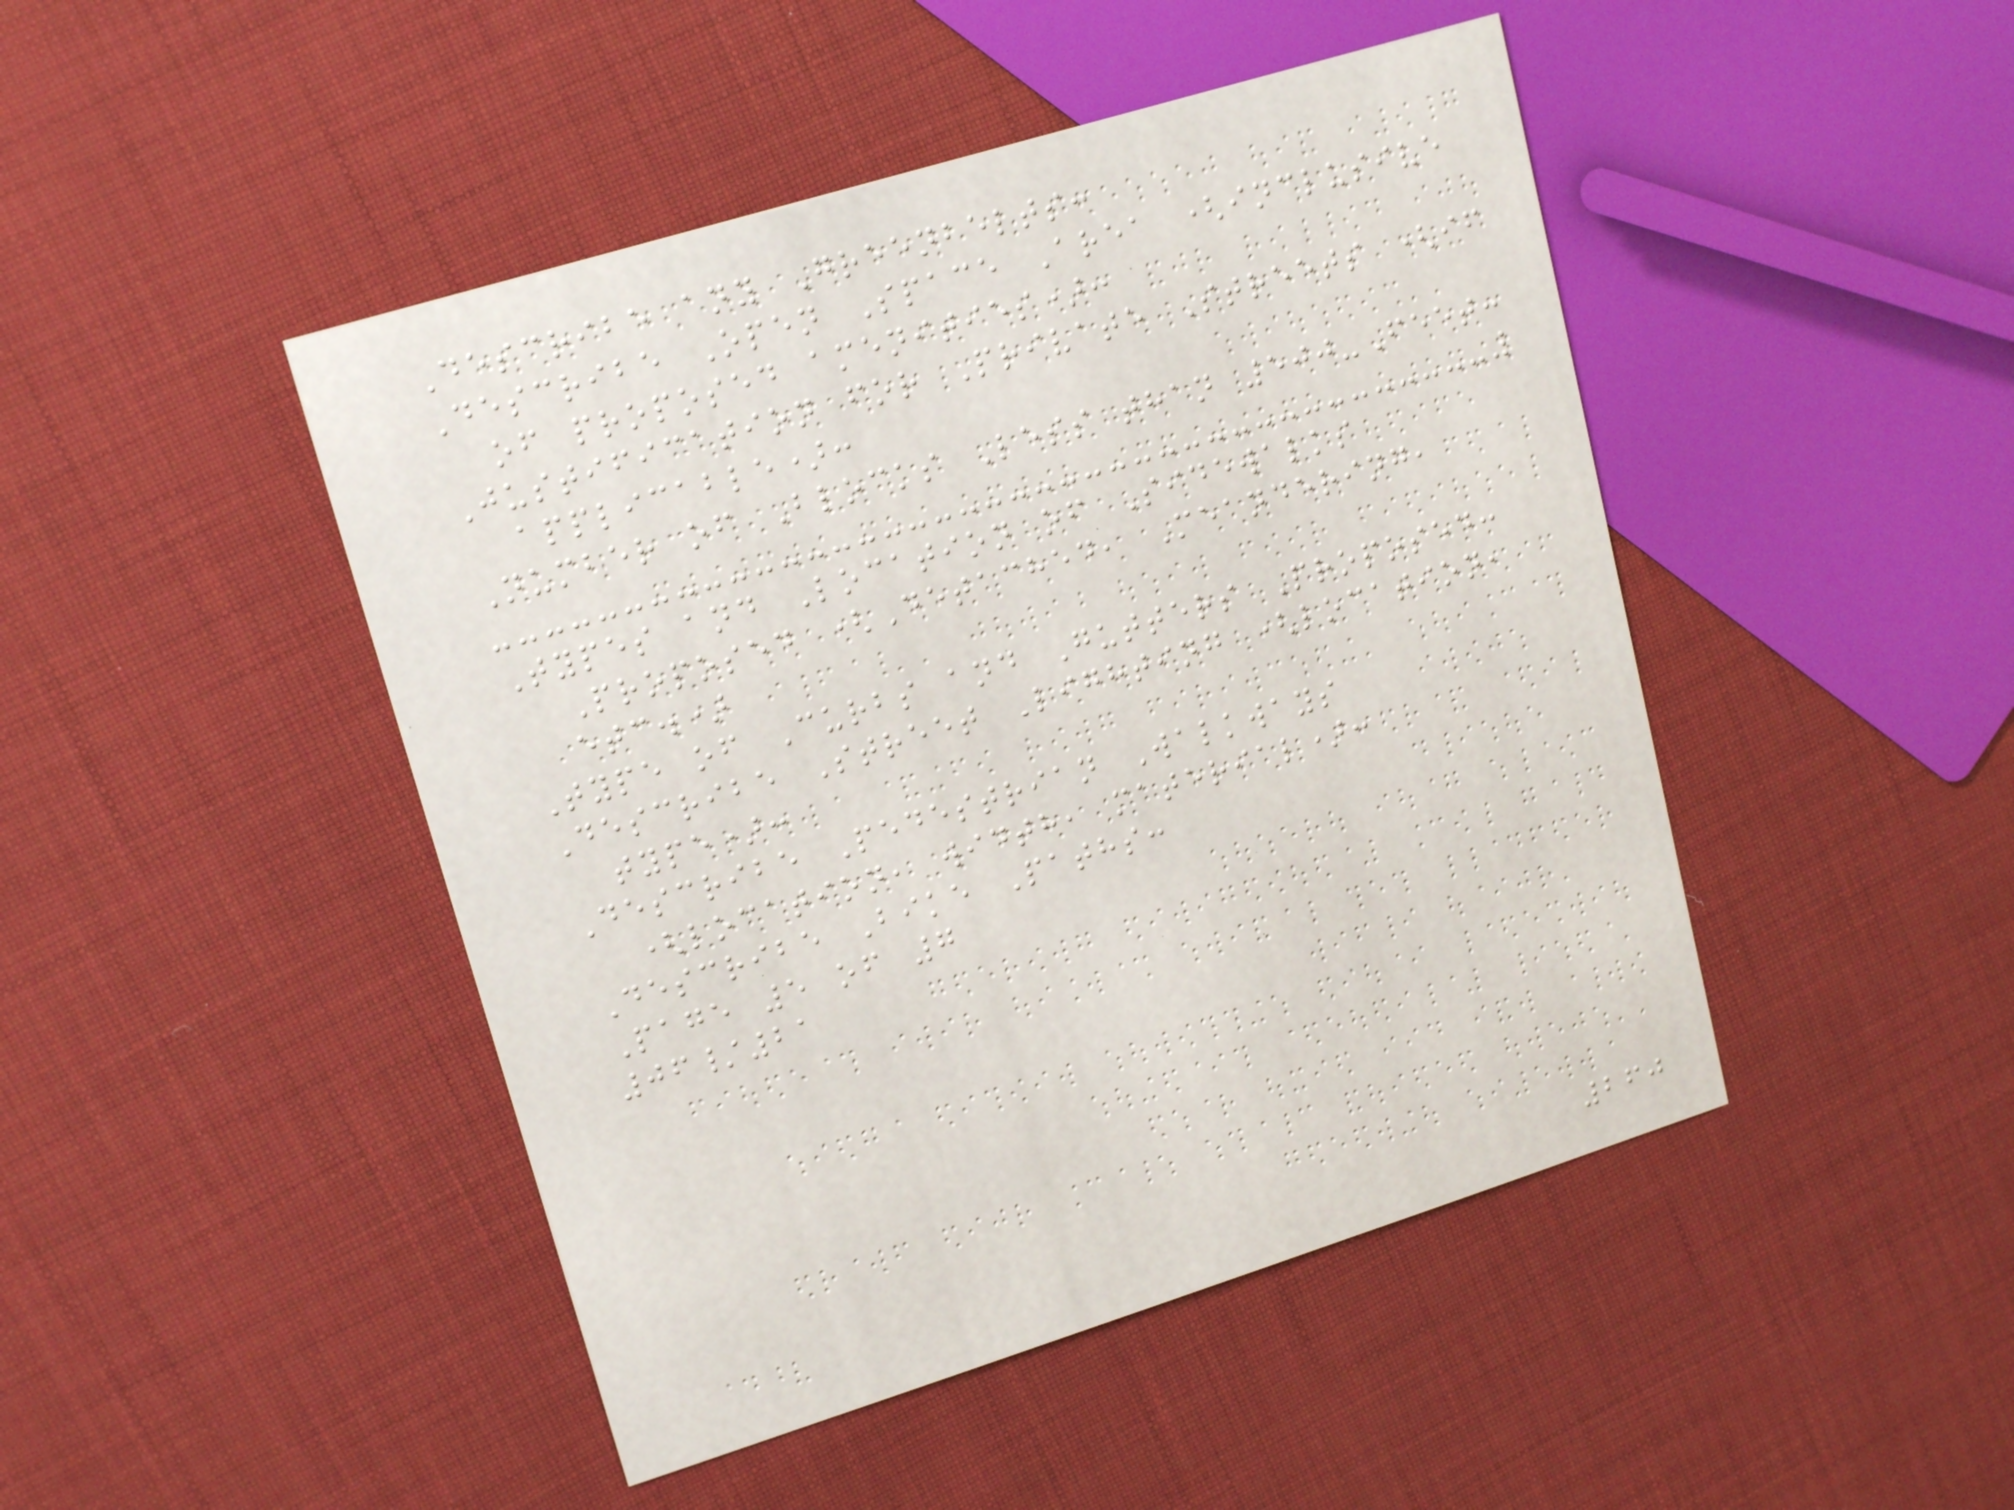Describe any Greenbelts:
Describe Open Space Area (inclusive
of proposed amenities):
Justification for Private Streets (if
applicable):
Number of Blocks Less than 500-Feet:
Types and Location of Sidewalks
Proposed (Detached, Meandering,
etc.)
Type of Curbs and Gutters Proposed:
Describe Street Lighting (location,
type):
Describe Pedestrian Walkways
(location, width, material):
Describe Bike Paths:
Page 5 of 7
06/21
260
